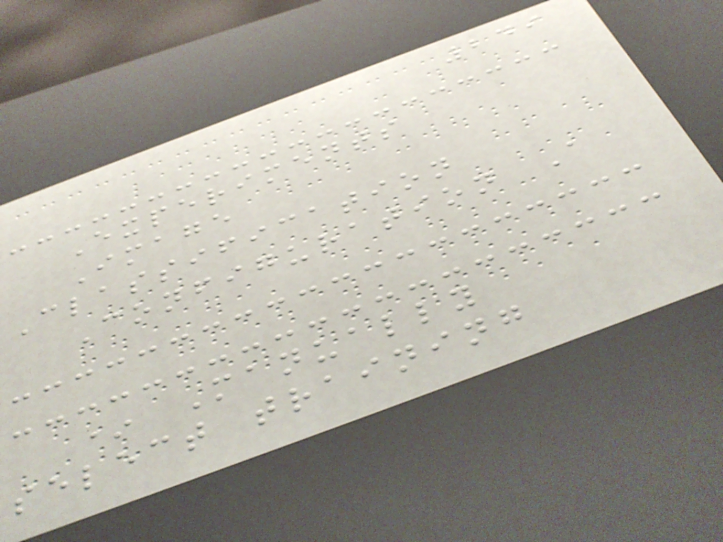249
Experiments
Image
Classification
Configuration A
* Manually
select training
